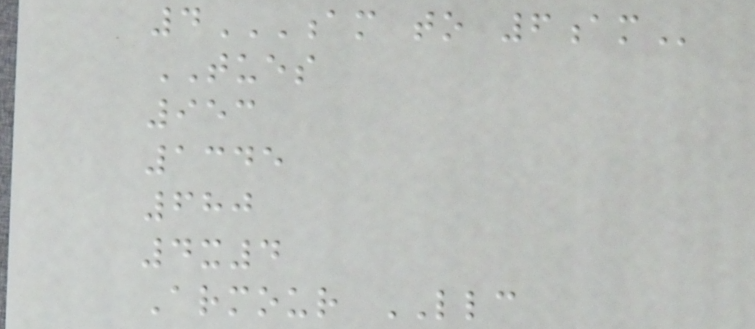4AM TO 6AM
TUES
953
1345
680
4x4
Armour LLC
